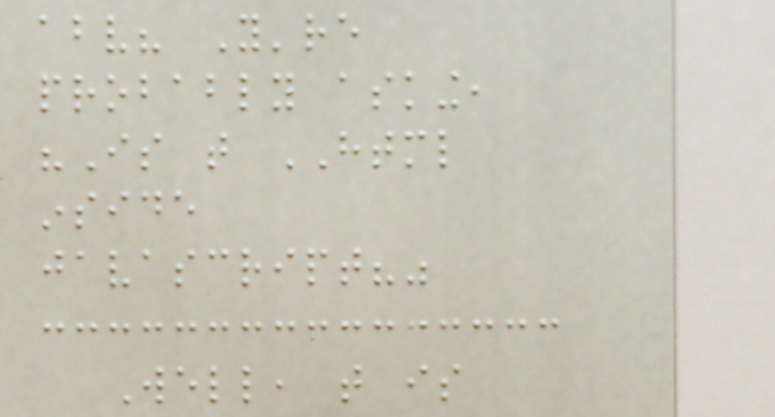above? You're
probably asking,
"Is that HTML
inside
javascript?"
Well, that is
